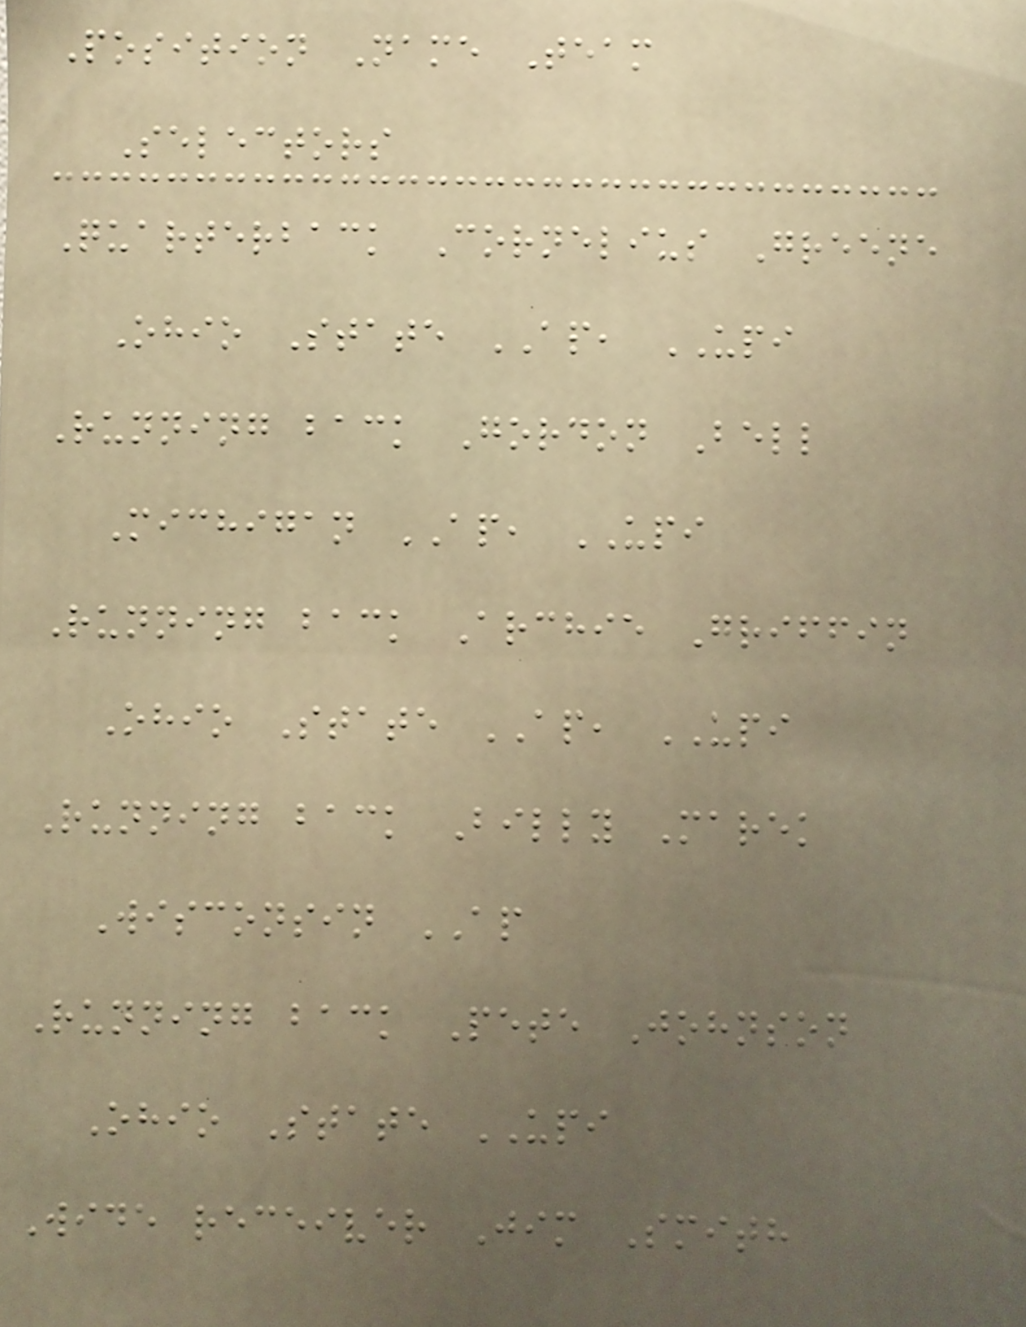Position Name Team
Selectors
Quarterback Cornelius Greene
Ohio State AP, UPI
Running back Gordon Bell
Michigan AP, UPI
Running back Archie Griffin
Ohio State AP, UPI
Running back Billy Marek
Wisconsin AP
Running back Pete Johnson
Ohio State UPI
Wide receiver Jim Smith
